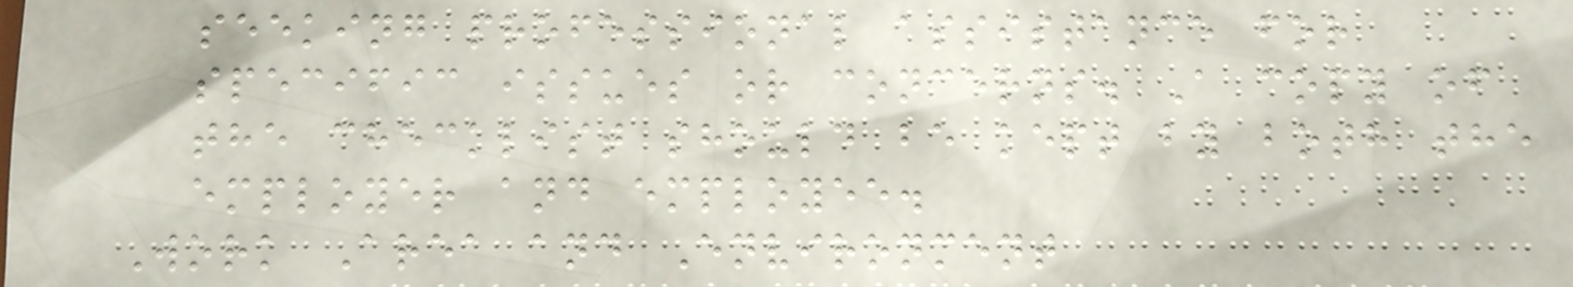seeking professional assistance for
specific issues or concerns. A copy of
the checklist should be kept by both the
employer and employee.
Work Area and Environment
